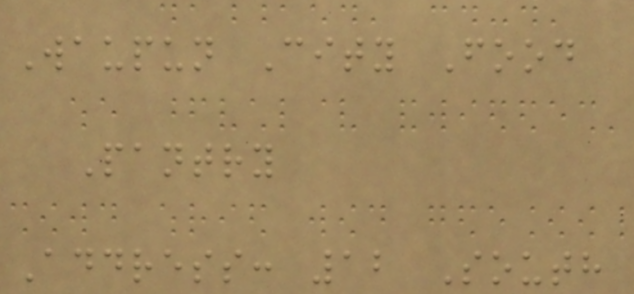Waupun City Food
Pantry
Address: 12 South
